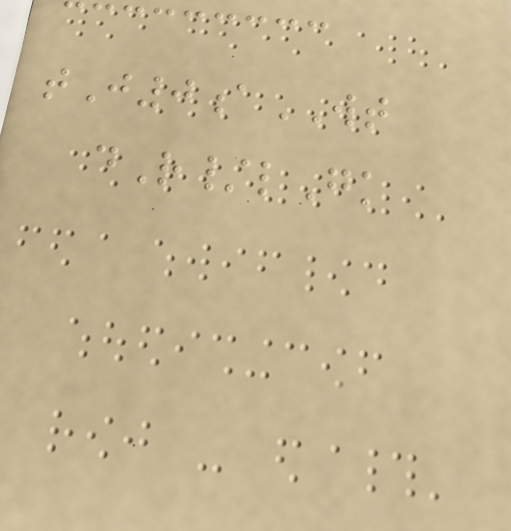tJ0aWT
dR/lGk
